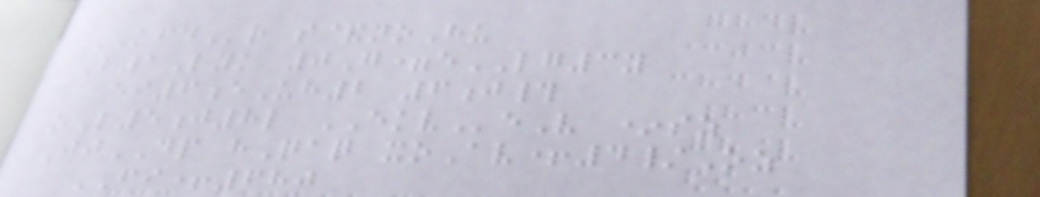KFDr s&noHu
B1Lyk 0G=eLG3y
ei6eUh2 6j#
oL5j8l EKVeV *sz
JjDP hQaq xoAv+4/Oz
FI+680
